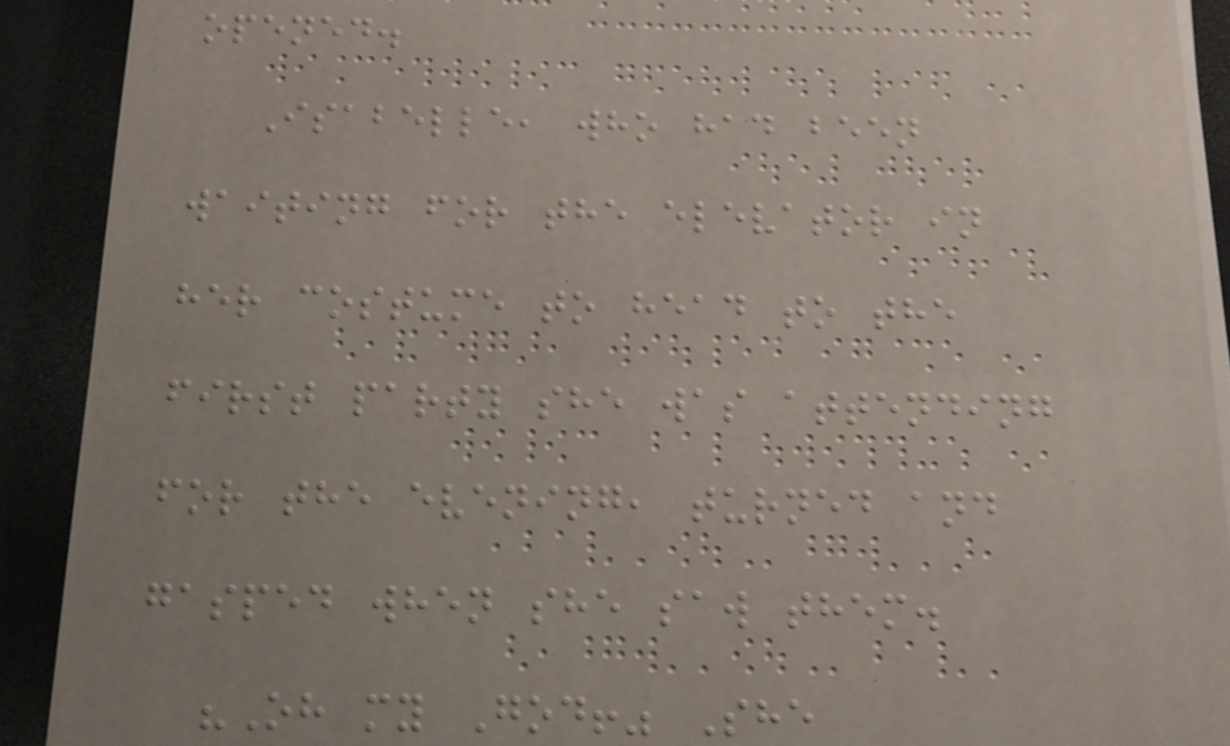opened.
Isabelle, who had been
waiting for the elevator in
her costume to head to the
first party she was attending
for the evening, turned and
gasped when she saw them.
"Oh my God!" She
